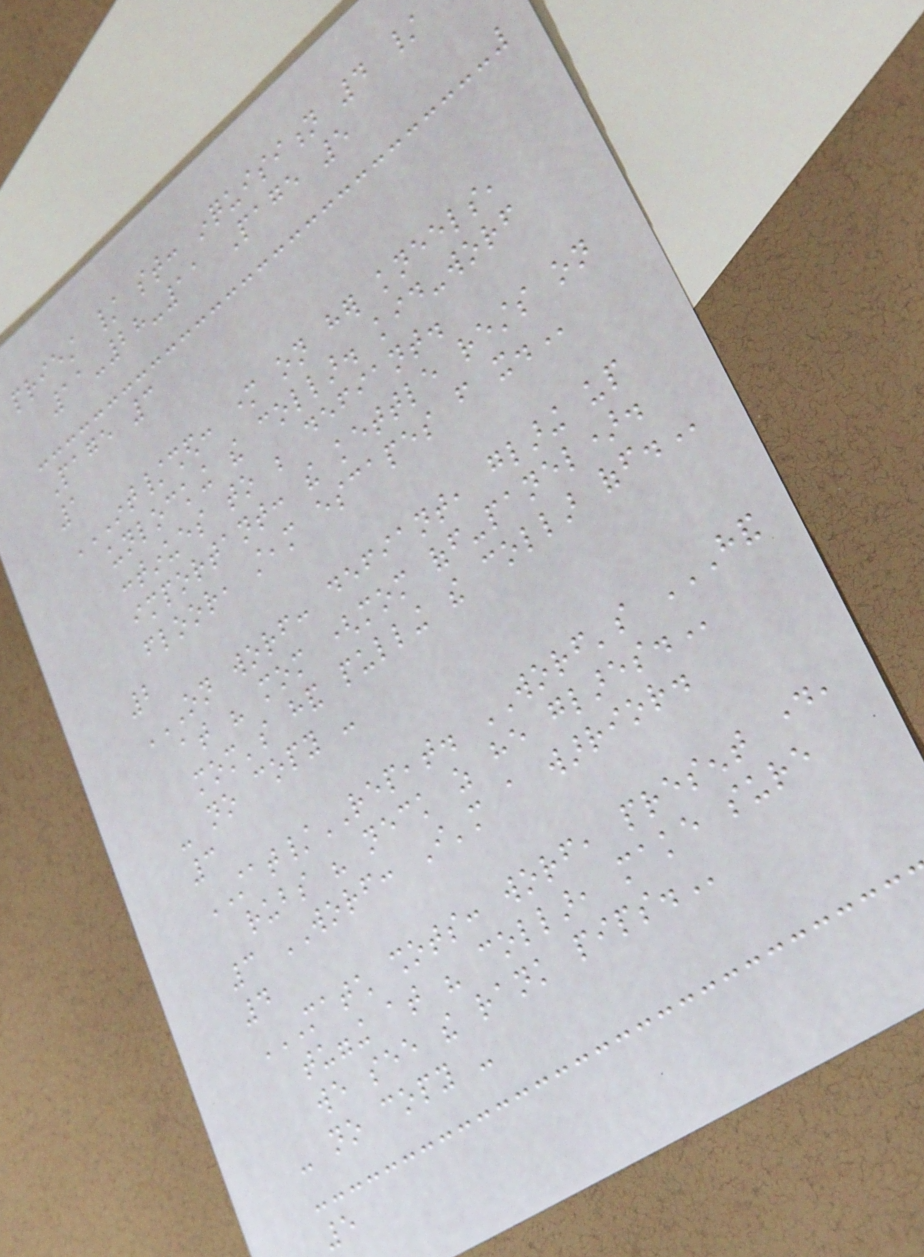priest / st: inquisition 4 /
11-28-11 Page 5
Page 3
1
INT/SHED: MOTHER ON HER KNEELS,
UNLOCKING THE COLLAR. KID-WORF
CONTINUES TO BE DEFIANT.
IMPORTANT: THE KETTLE RESTS ON
FLOOR, STEAM ESCAPES FROM IT.
2
ON WORF: DEFIANT, GLARING UP
AT HIS MOM (MOM OFF-PANEL).
MOM'S HAND PULLING THE COLLAR OFF.
- no copy -
3
STAT/REPEAT. WORF's HAND
RUBS HIS NECK AS HE GLARES.
3 WORF: I'm a warrior.
4
MATCH SHOTS: WORF, PRESENT DAY,
TUGGING AT HIS COLLAR, MAKE SURE
WE SEE THE RANK PIPS.
- no copy -
5
